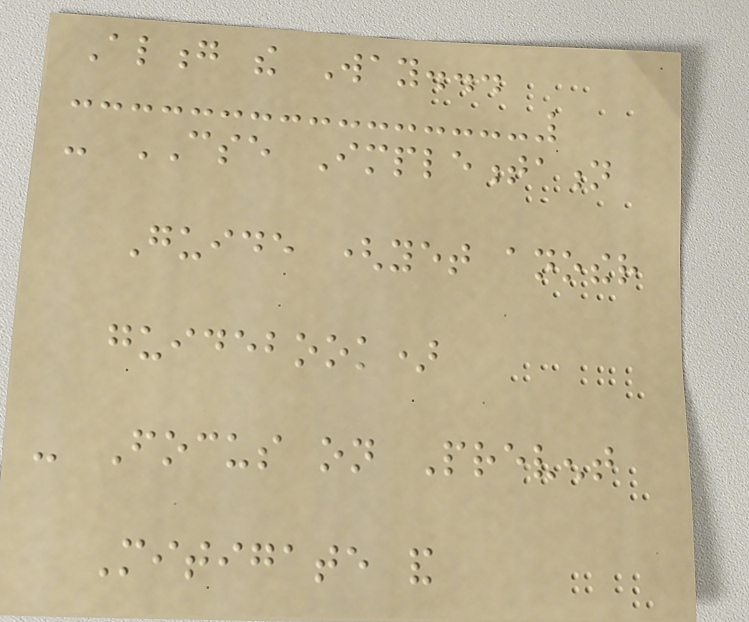Along the Way...
- CSE Implementation
Guide (yet another
guidebook)
- Focus on Prevent
Mitigate and
